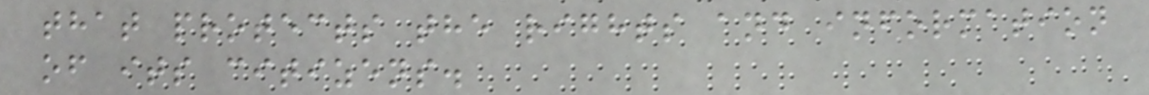that protects the rights and information
of its citizens.
